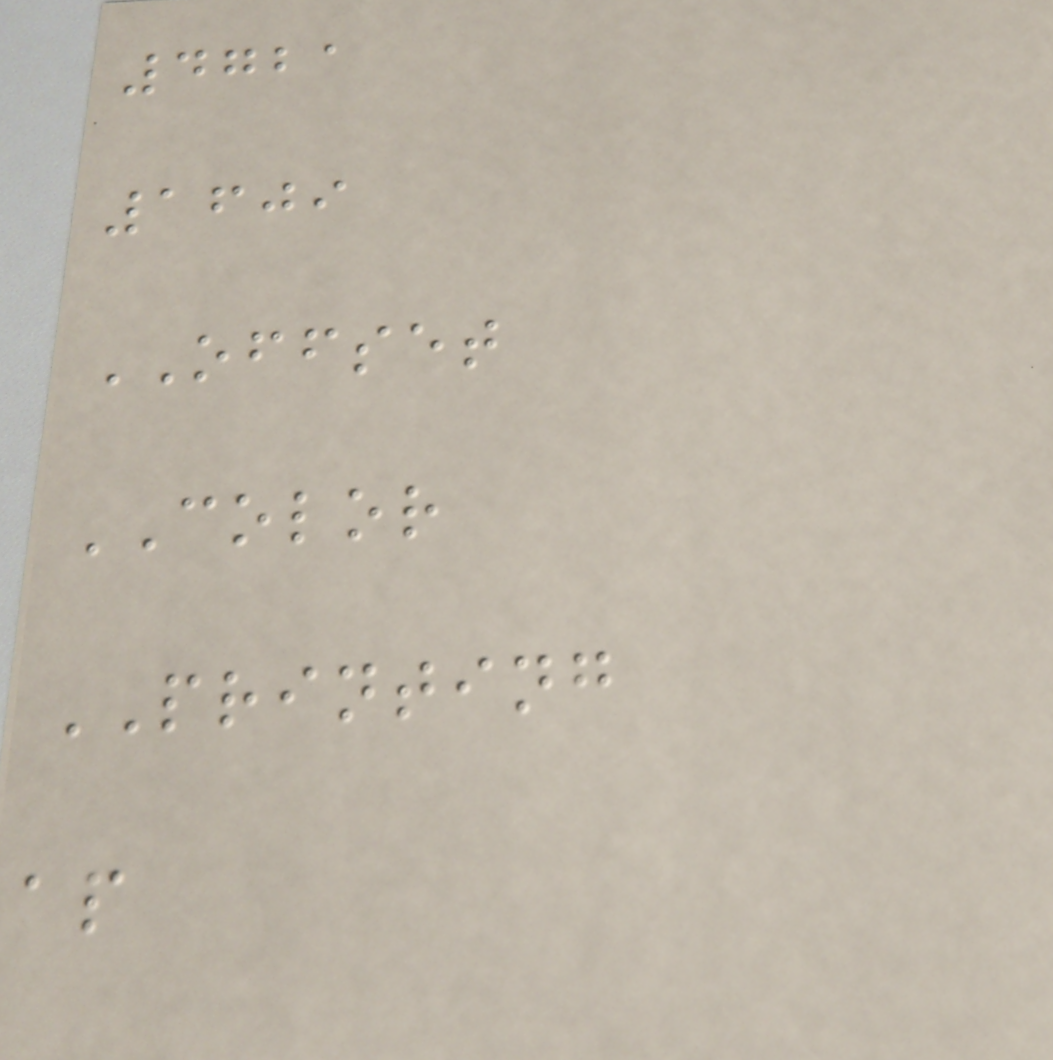4721
1609
OFFSET
COLOR
PRINTING
ap
